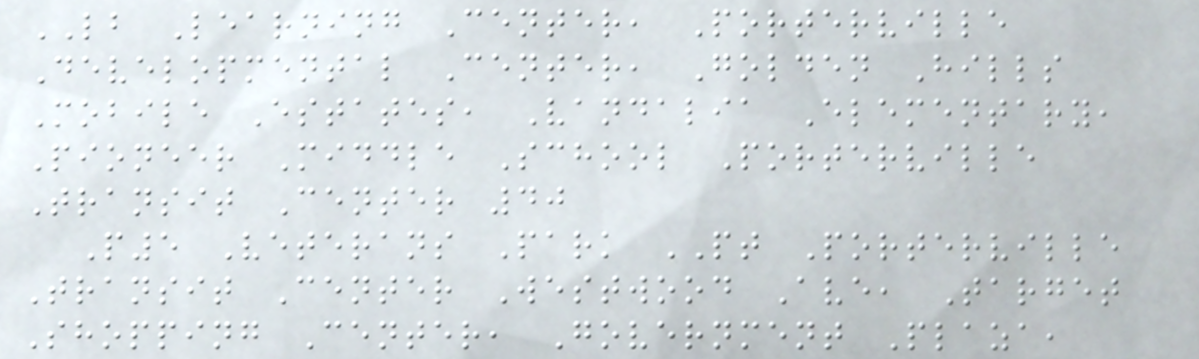LB Learning Center, Porterville
Developmental Center, Golden Hills
Mobile Estates, Vandalia Elementary,
Pioneer Middle School Porterville
Transit Center 40
P5 Veterans Park PT Porterville
Transit Center Westwood Ave, Target
Shopping Center, Government Plaza,
